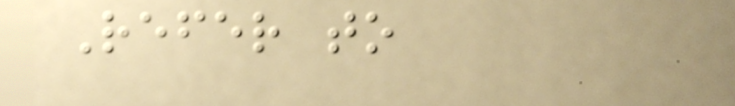Refer to
